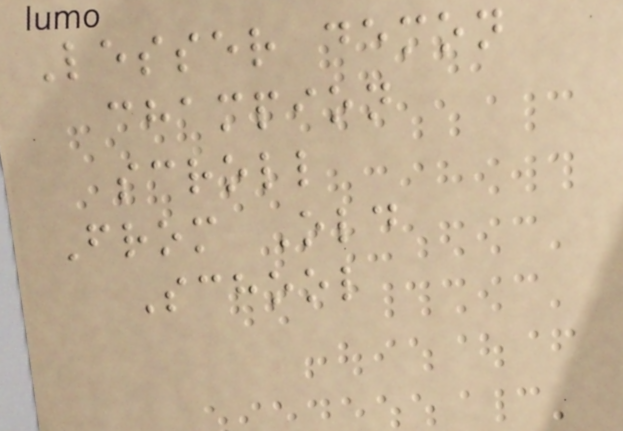Lesser demon
champion
scroll
From Old
School
